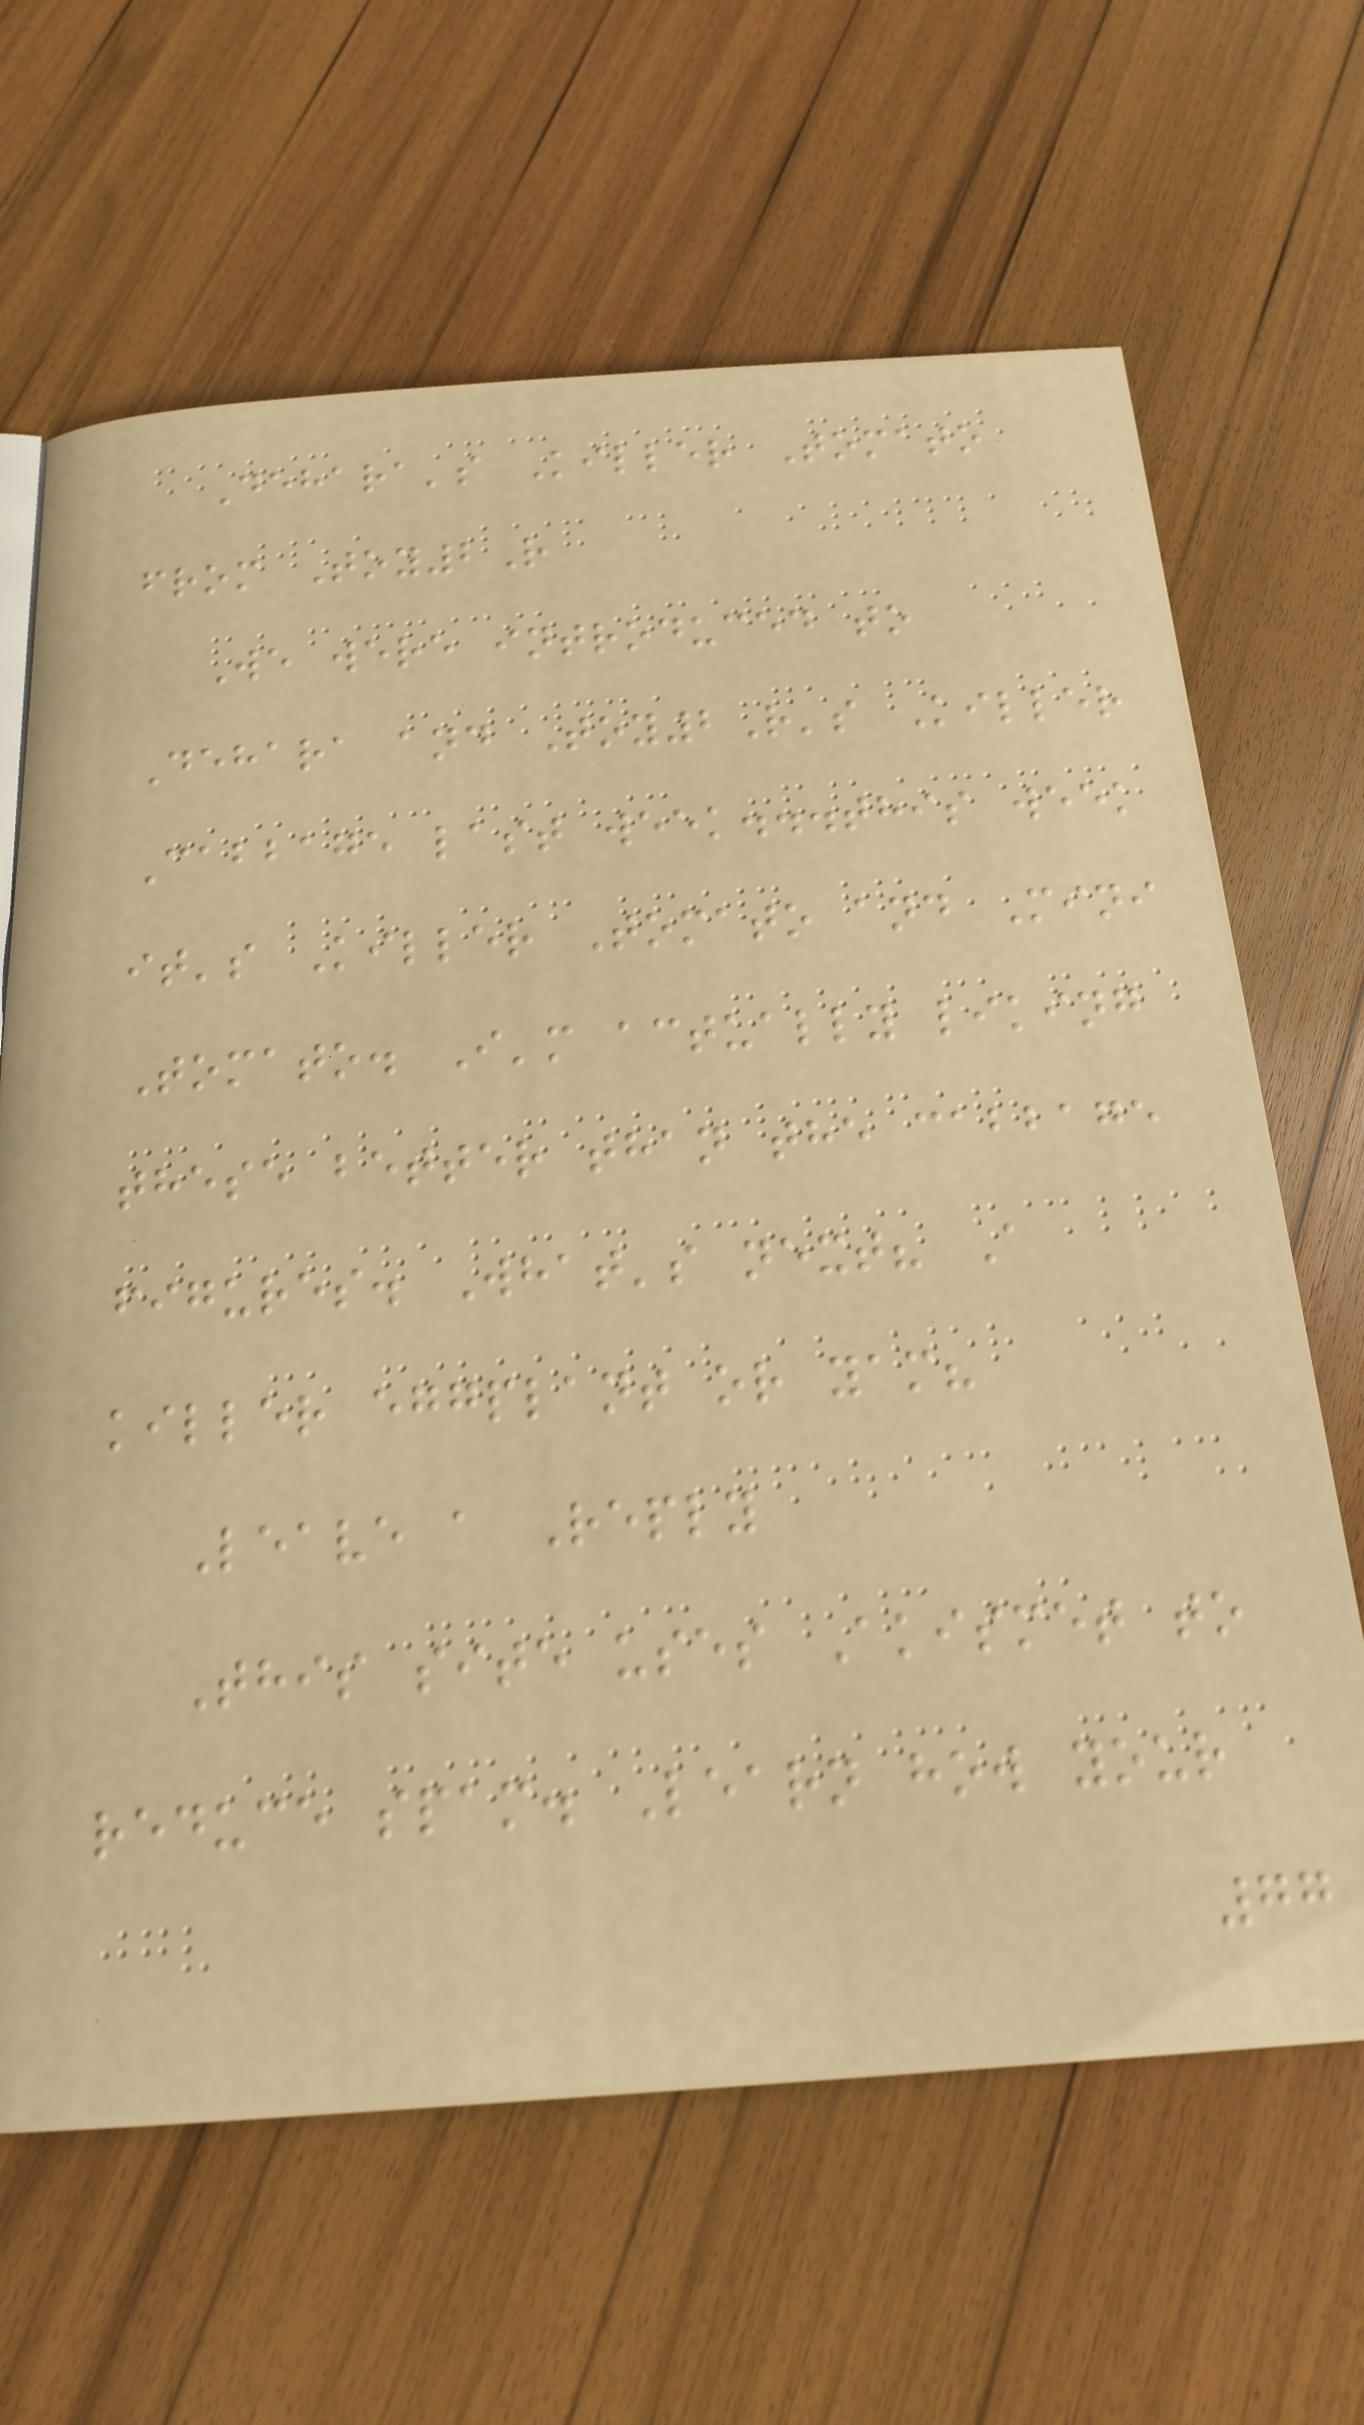Dehara's Killer Tomato
from Toy2R
We were introduced to
Dehara and Toy2R's Killer
Cabbage last week...this week
it's Killer Tomato and Mini
Tomato. I'm actually liking
these better than the cabbage
figures. What's next? A
killer eggplant or yam?
Leave a Reply
This site uses Akismet to
reduce spam. Learn how your
77
